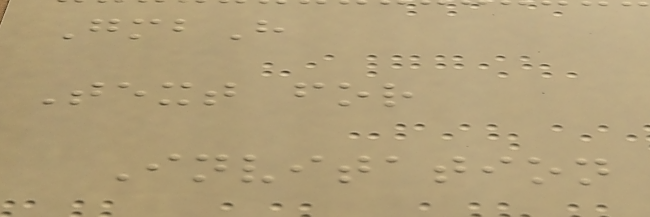GmbH
Text for
Invitation
